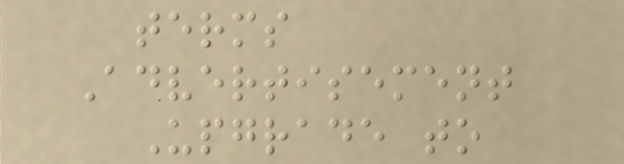terms
Advertisement
Upgrade to
